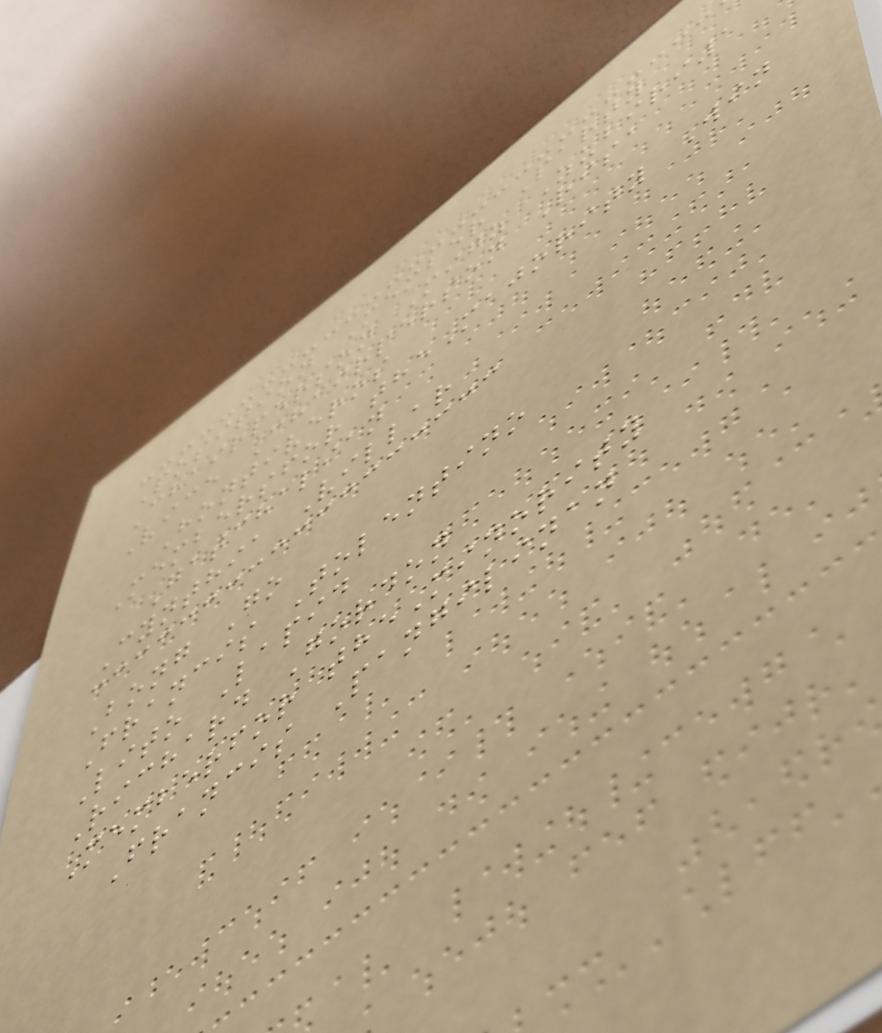Position Member Party
Chairperson Migz Zubiri1
Vice Chairperson Risa
Hontiveros
Membersfor theMajority Win
Gatchalian
Cynthia Villar
Bong Go
Francis Tolentino
Lito Lapid
Richard Gordon
Memberfor theMinority
Francis Pangilinan
